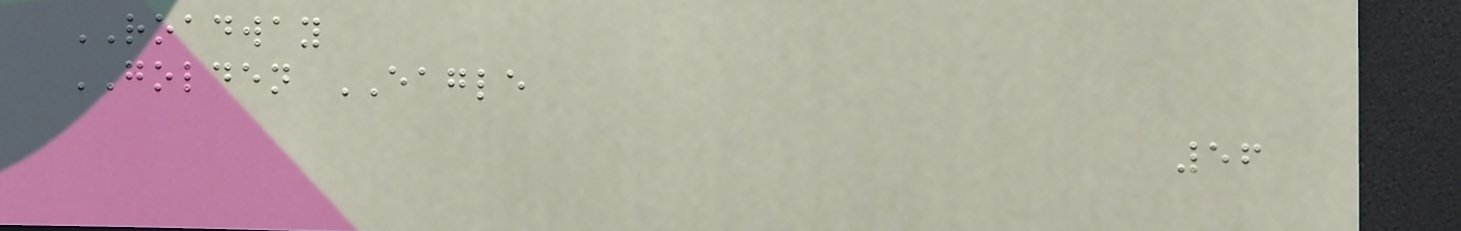ROADWAY
GOLDEN EAGLE
56
